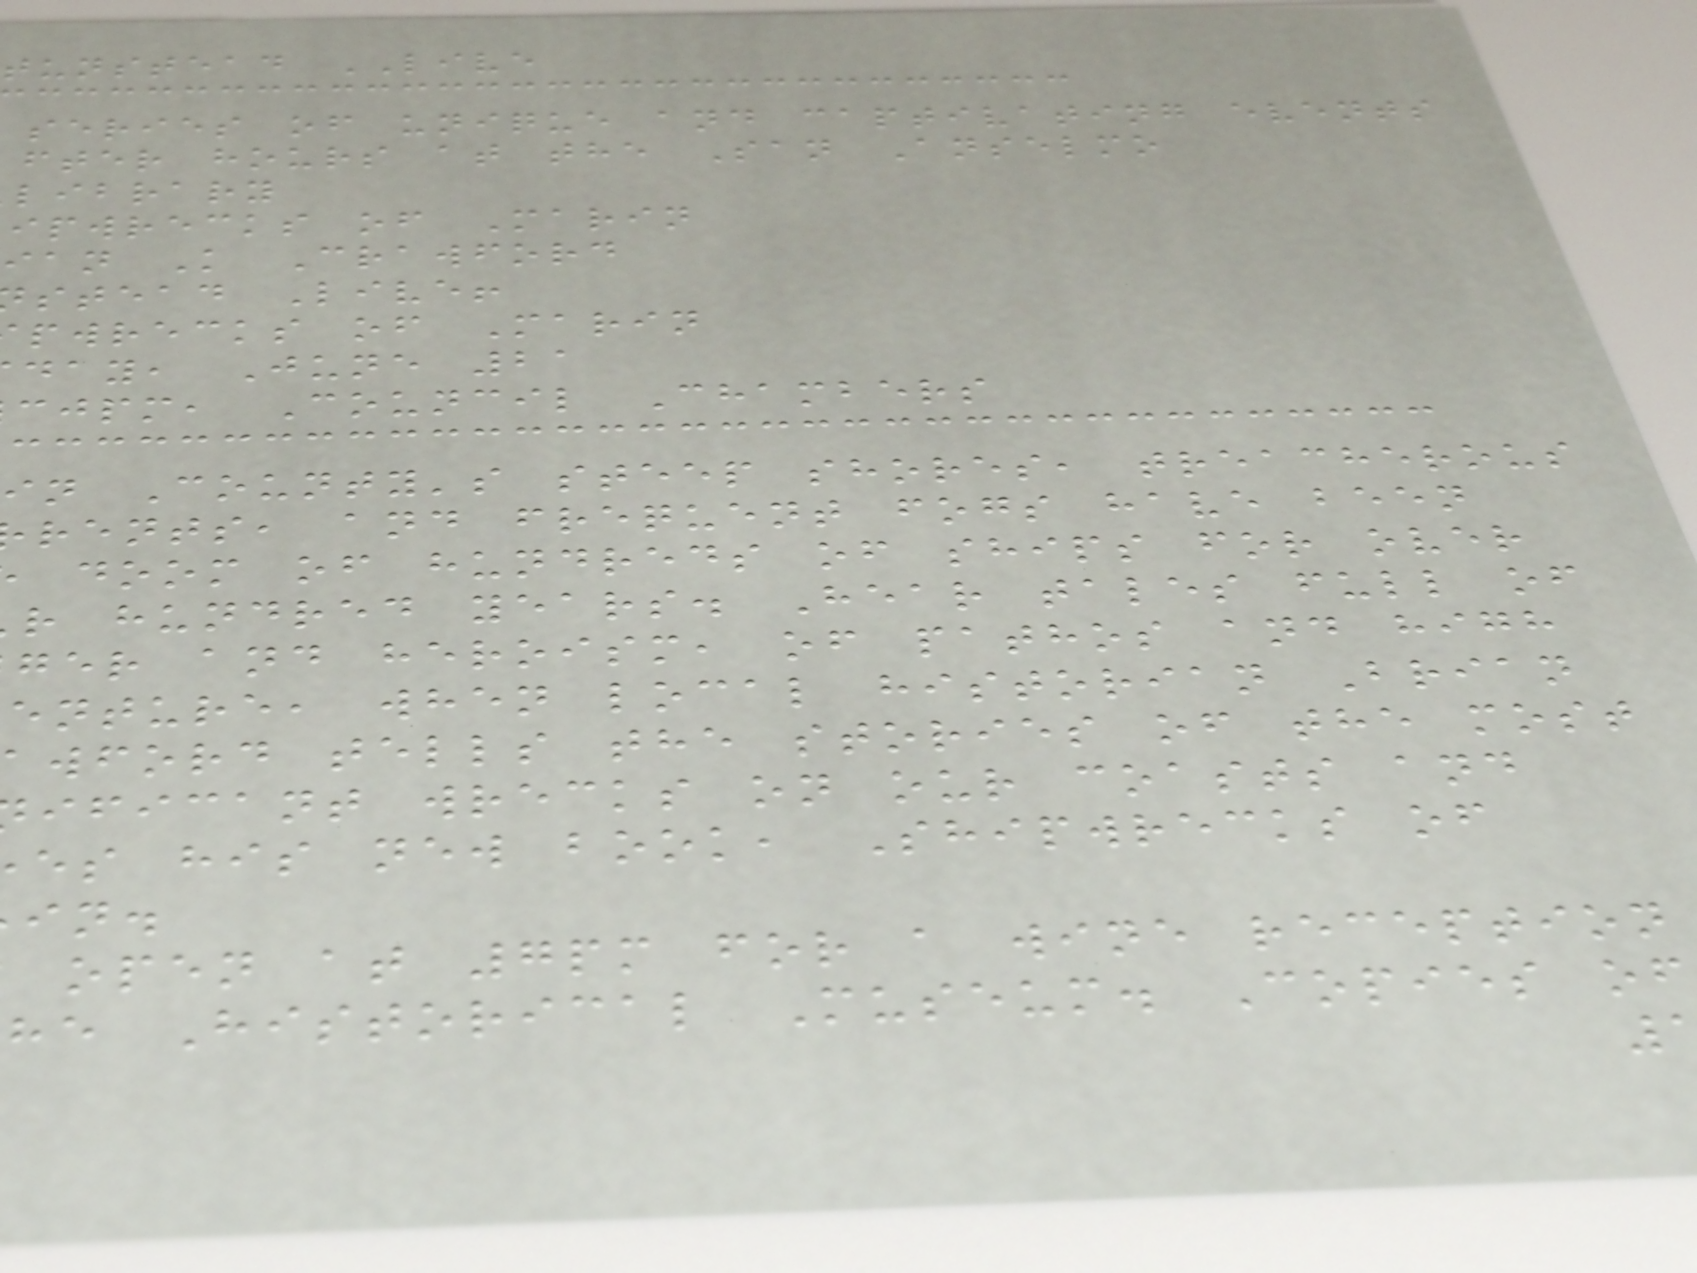tunstead LIVE
series of unique and captivating events
fter hours at the San Anselmo
library
ipwrecks of Marin
ian K Crawford
stead Live!
pwrecks of Marin
day, June 21
cjpm, Council Chambers
in County's steep shores, treacherous
rents, and frequent fogs have been
doom of hundreds of ships for over
r hundred years. Hear tales full of
ger and heroism, of pathos and high
enture, when local historian Brian
wford tells the stories of the most
ificant wrecks on our coasts and
es his new book, Shipwrecks of
open at 7pm for a wine reception
he Historical Museum. Copies of
